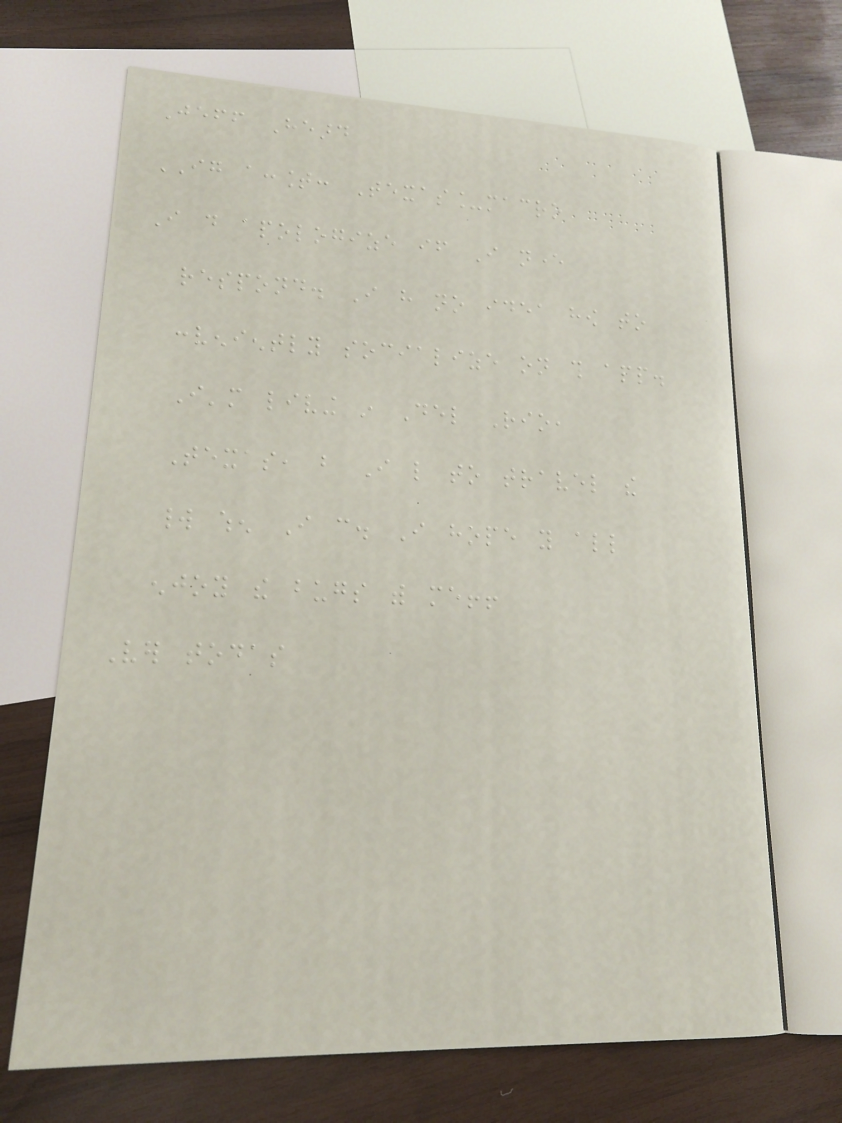Jeff Heard
IG account: Texas_macro
I do apologize if I never
respond. I have no idea how to
conveniently socialize on this app.
I'm living in Del Rio,
Texas, but I like to travel the
world when I can. I hope you all
enjoy the bugs with me!!
Ver todas
